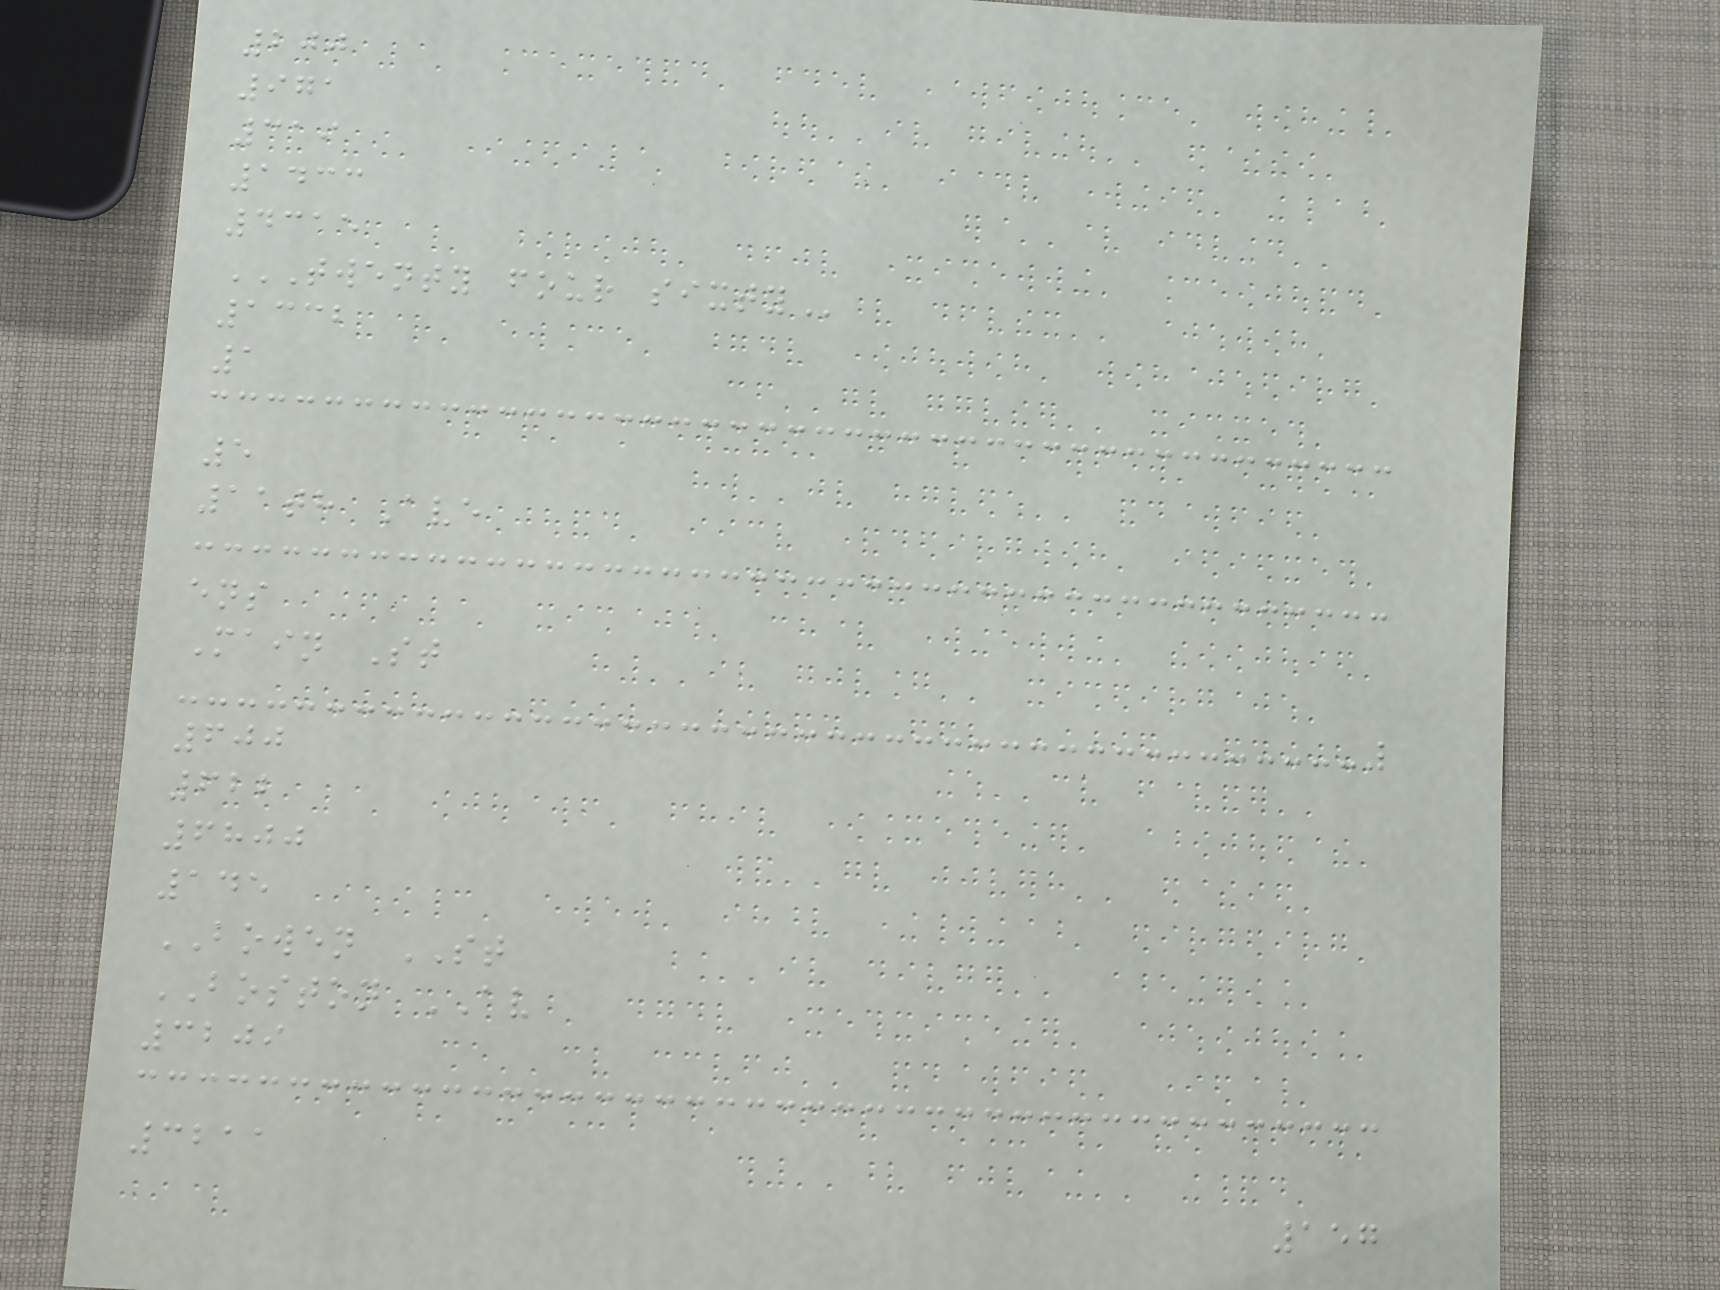200
971
319
1433
4315
TWENTY FOUR SIXTY
1332
1
5
11th Ave
ens
Main St
600
622
6800
145
BOWEN ST
BOSTON AV
3209
3211
157
